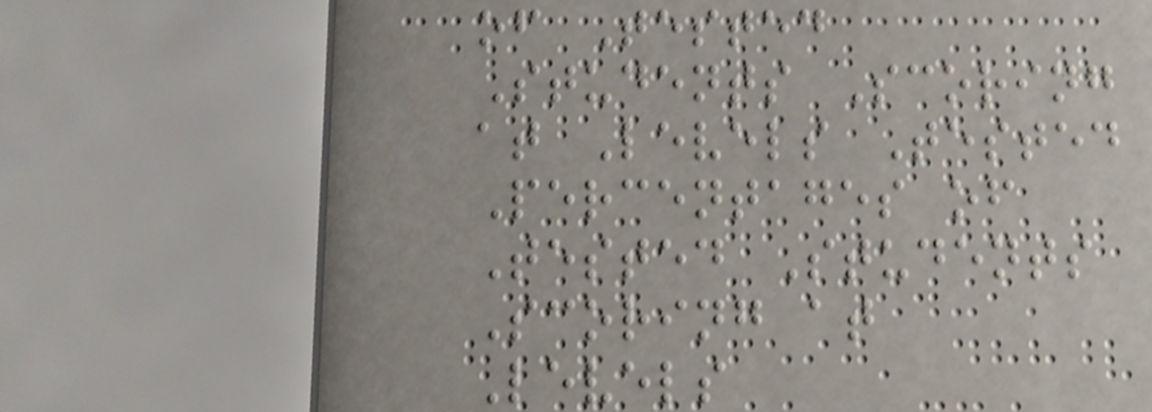of Tested
Students Scoring
at Levels Tested
Percentages of
Tested Students
Scoring at
Levels
